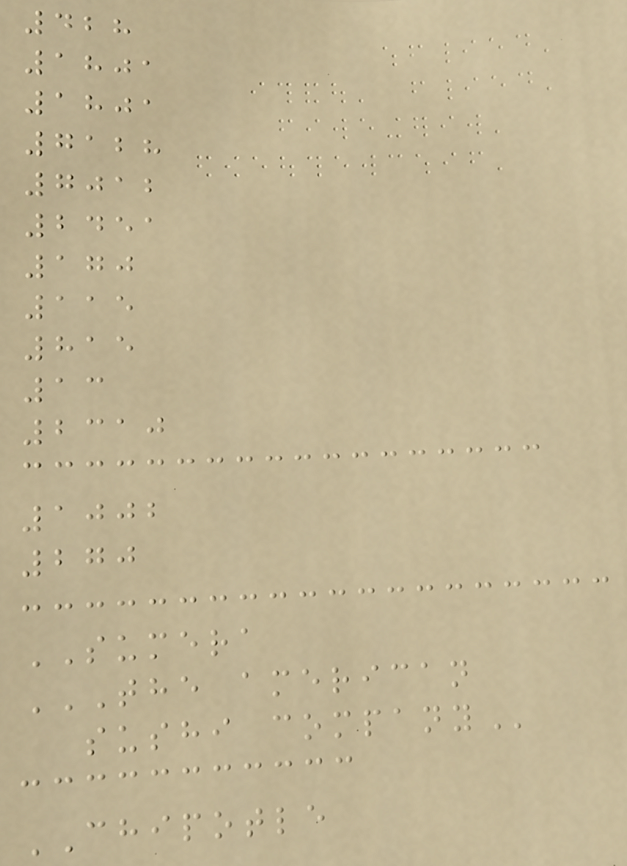428
1801
1801
7128
7012
2451
170
115
815
13
2310
1002
270
SUMERA
THE AMERICAN
SUSHI COMPANY
CHIPOTLE
